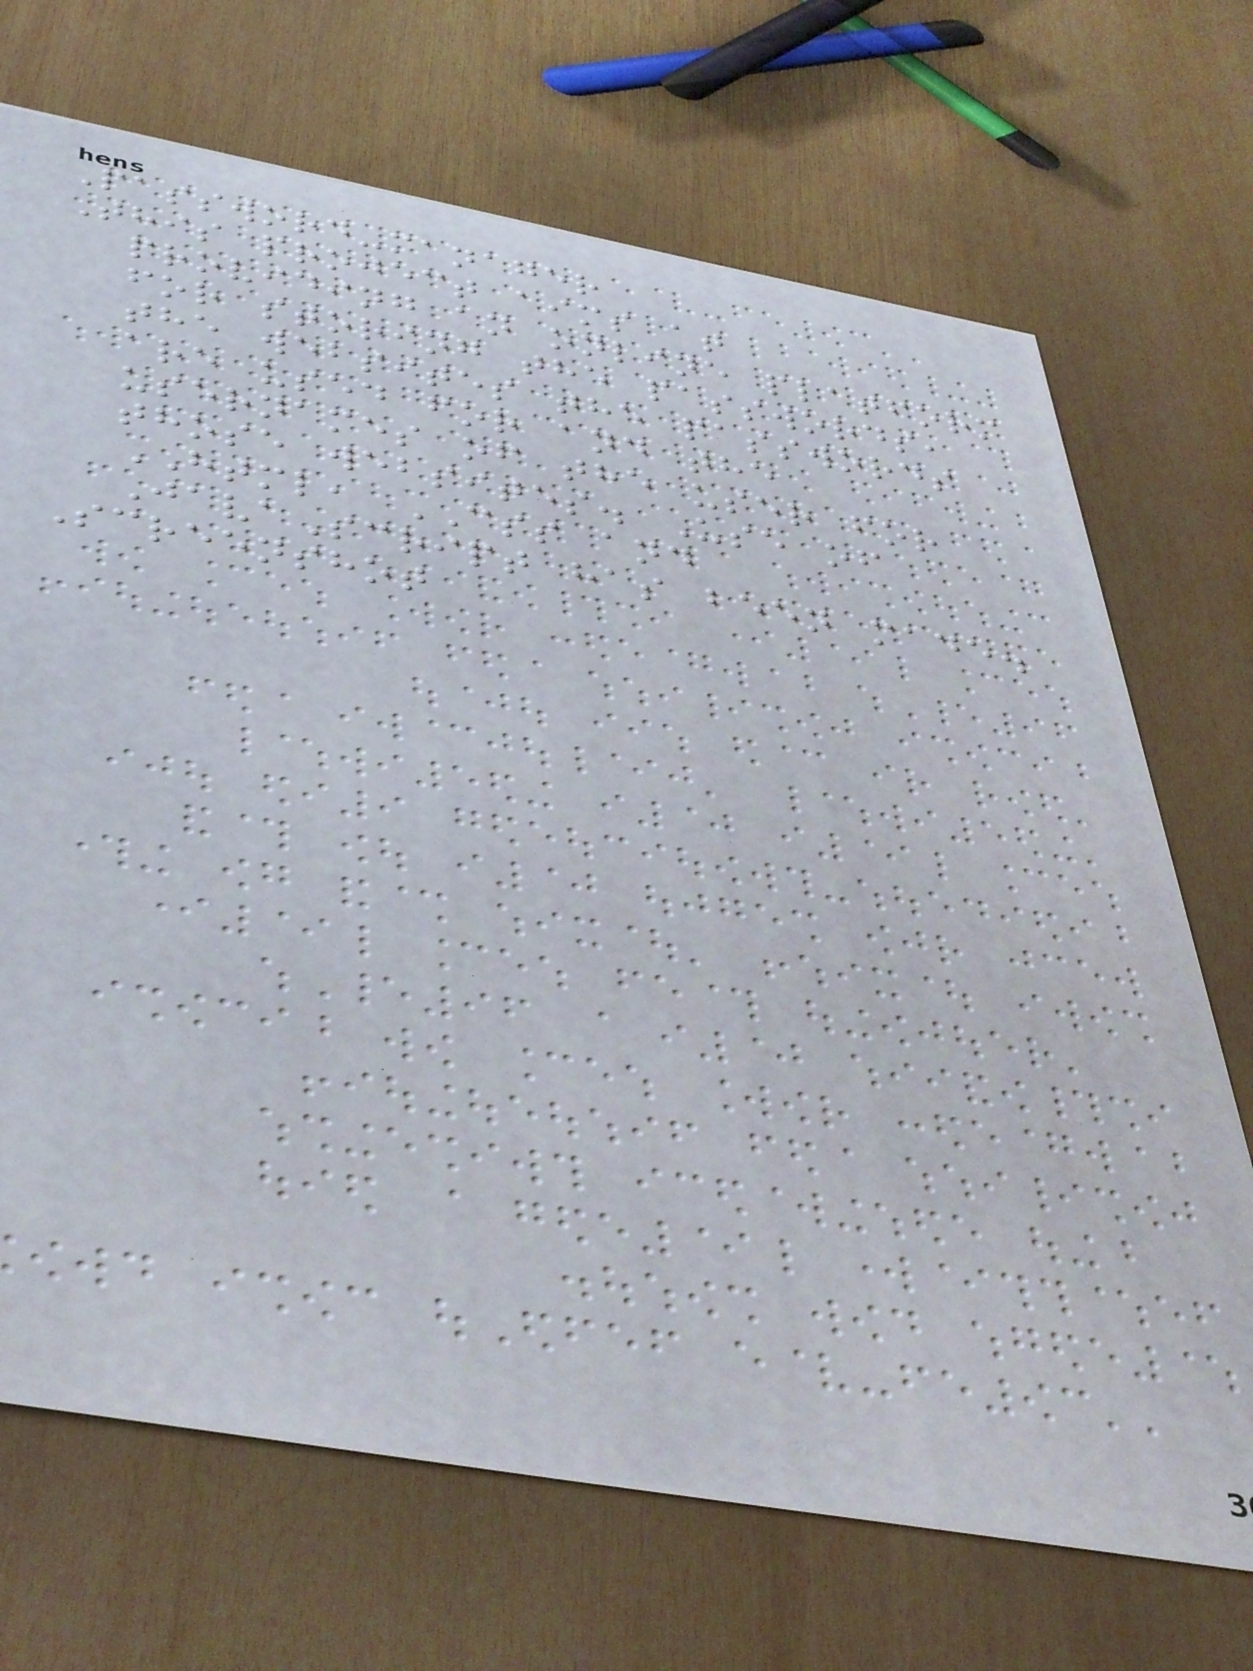Password-manager
This project aims at
providing an online platform
for storing the passwords,
the websites the passwords
are used for and the
usernames of the user for
those websites. Use of
HTML, CSS and
JavaScript has been made.
Screenshot
